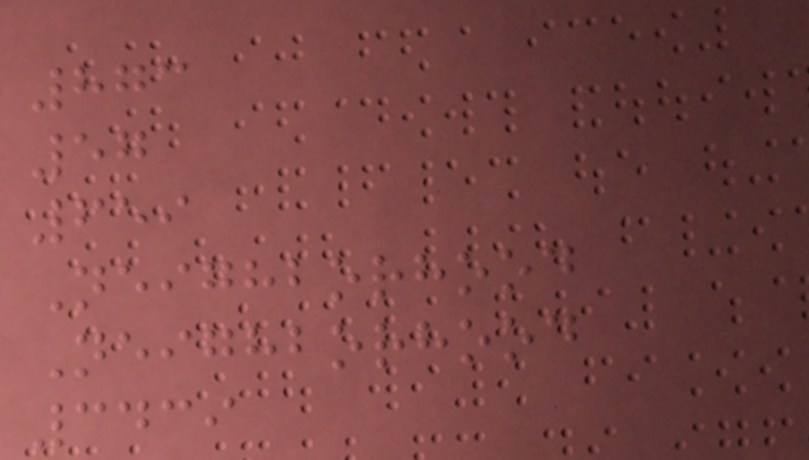873
57
659
Neighborhood
Neighborhood
3439
